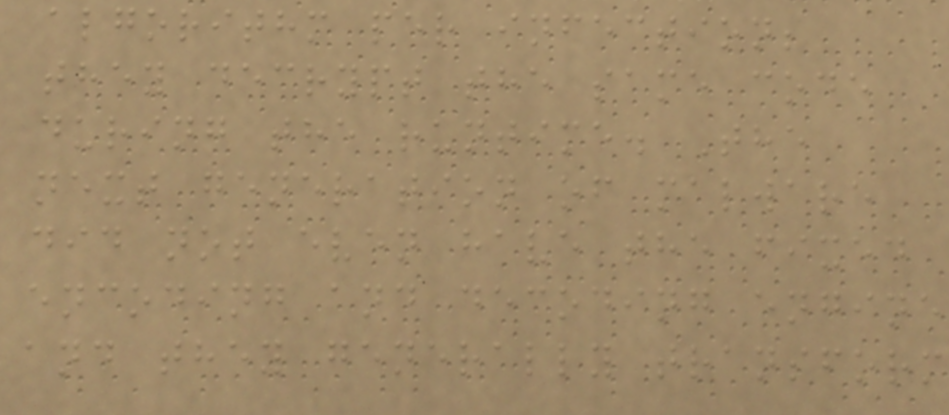algorithm per infection;
they decrypt the same code
during the runtime. The
next generation of malware
did not even have the fixed
encoding and decoding engine
and they generally transform
